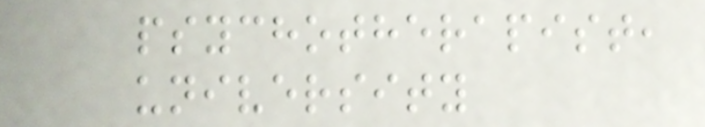psychotherapist,
university
